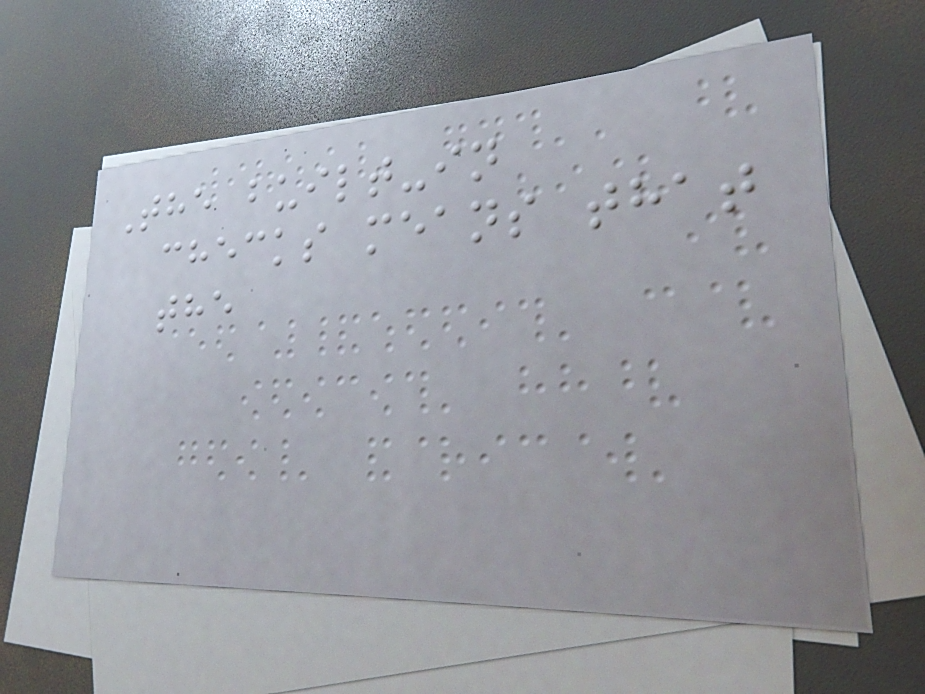The built-in
checks means that
the
